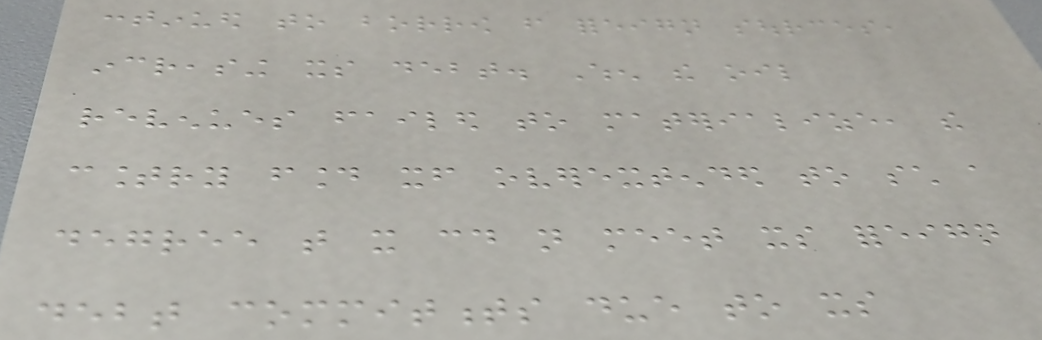continued to borrow from foreign sources,
increasing its debt. When the oil
revenues failed to materialize, the
country found itself overextended to such a
degree that it could not meet its foreign
debt commitments due to its
